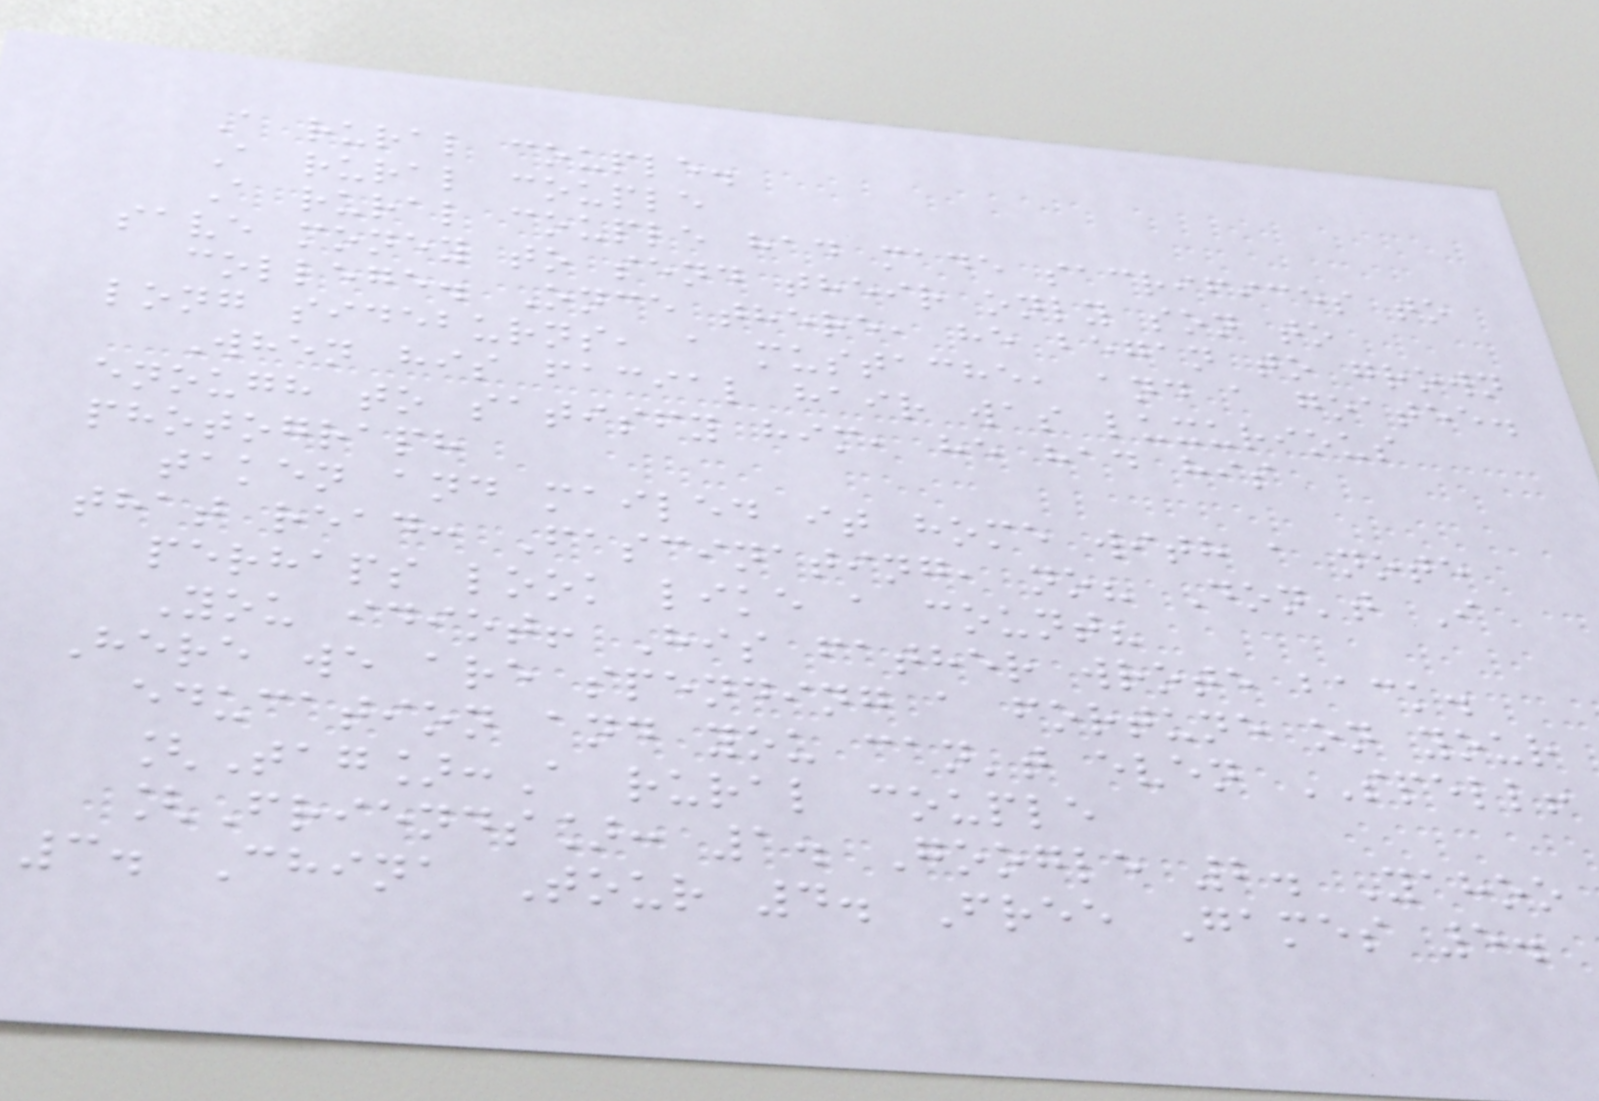A rural couple.
A rural couple
A rural couple had made sacrifices to
save money to send their only son to
college. Once there, he began to grown
long sideburns, a mustache, and a goatee.
When his facial hair was luxurious
enough to satisfy him, he had his
photograph
taken and mailed it home with a note
that read: Fascinating, no? Don't I
perhaps look like a count?
You idiot! His father wrote back.
Here we are spending a fortune on your
education and you can't even SPELL!
[Tag]:A rural couple
[Friends]: 1. Google 2. Yahoo
3. China Tour 4. Free Games 5.
